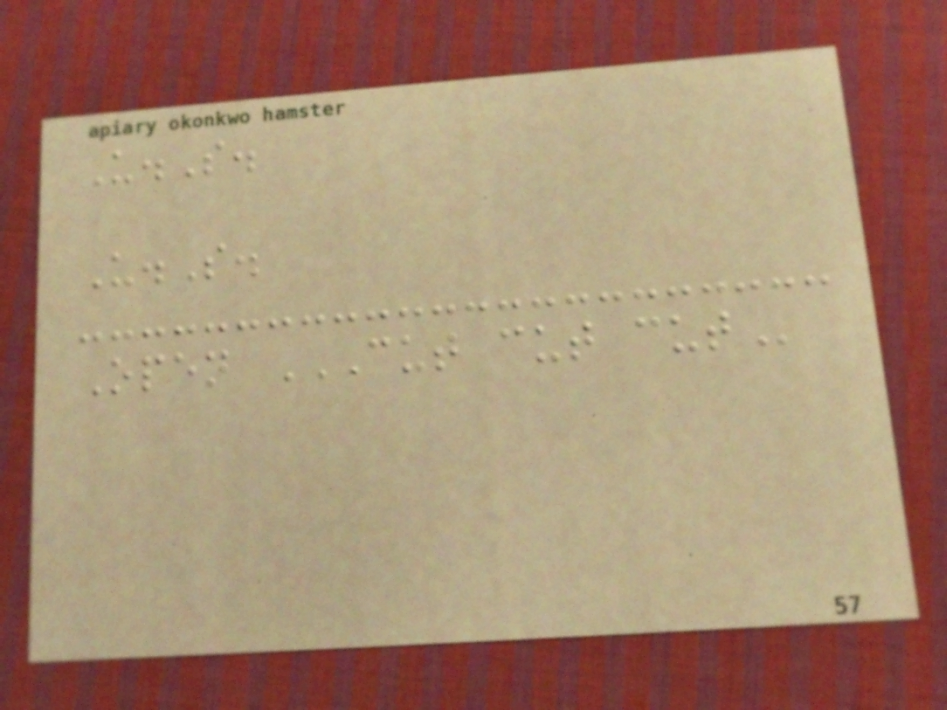U.S.
U.S.
Open CUT CUT CUT
